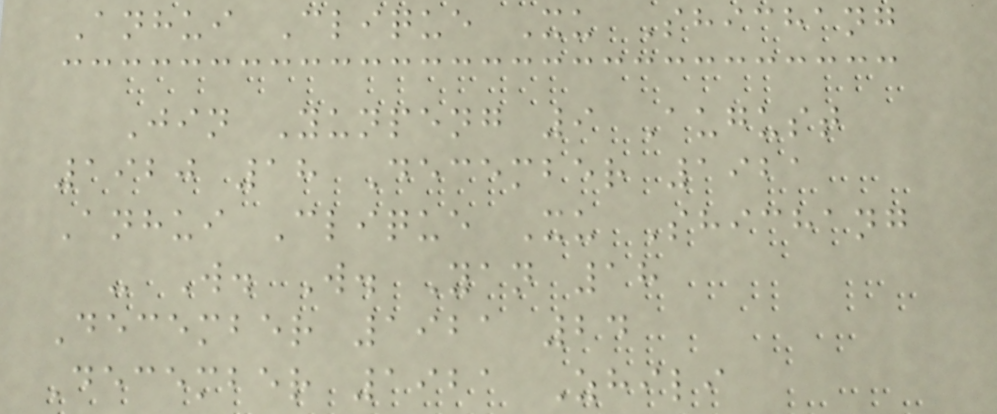Anhui Clique Xu Shichang
Jin Yunpeng 9 August
1920 18 December 1921
Anhui Clique Xu Shichang
- W. W. Yan 18
December 1921 24
December 1921 Zhili
